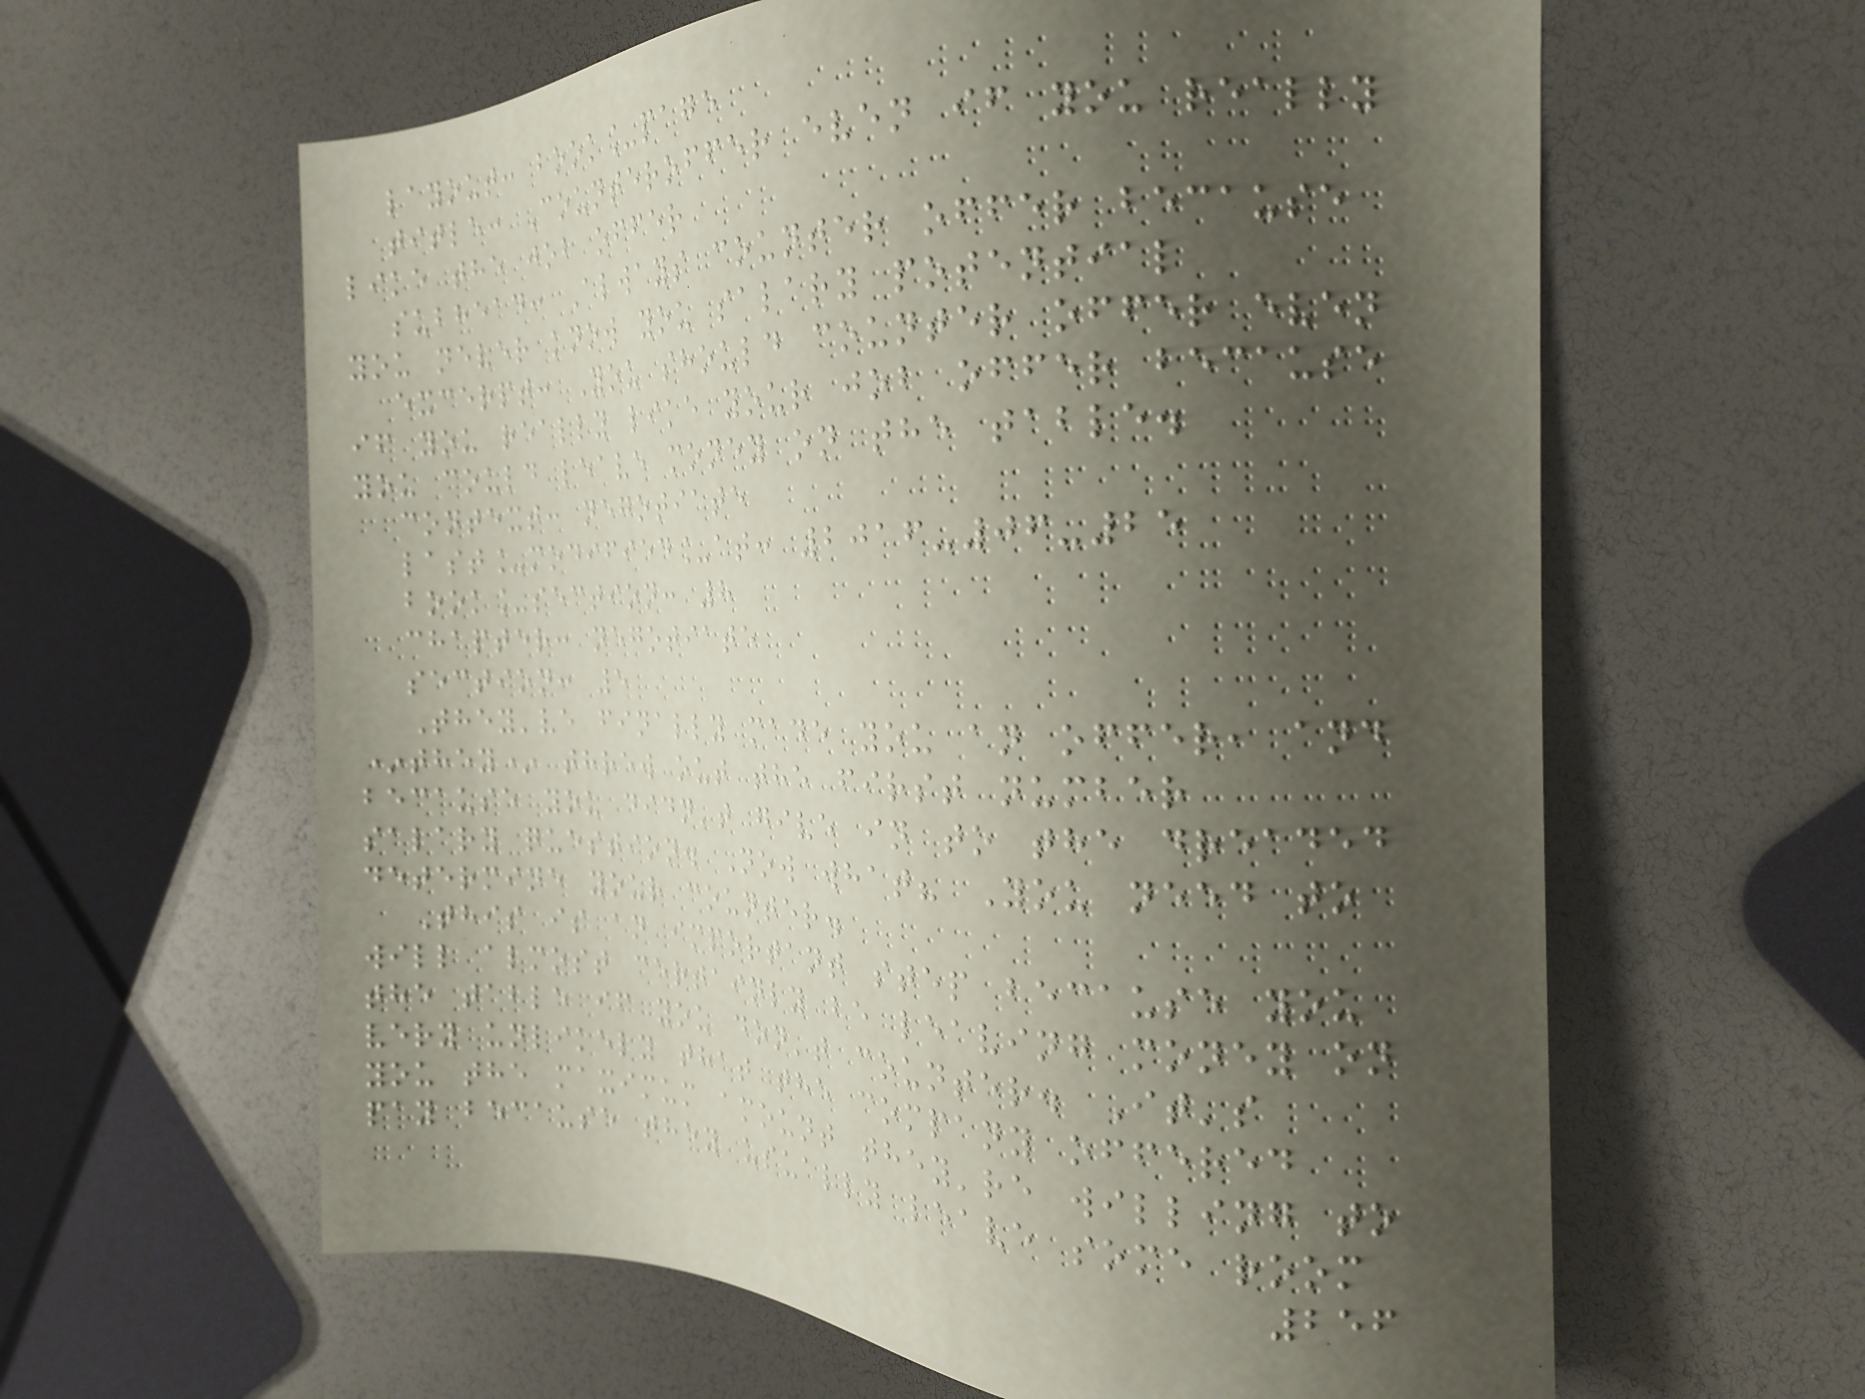layout: book_page
title: Counteroffer even if you really
like the job offer
subhead: Always counter offer because
you never know you salary potential
excerpt: You should counter offer even
if you really like your job offer because
you could leave money on the table.
context: negotiate
last_modified_at: 2016-06-25
book_section: 8
chapter: negotiate
section: 5
They've finally made you an offer, and
*they* threw out the first number
because you didn't give in to the dreaded
salary question. Now what? You need to
determine your counter.
This is an important step because you
will almost certainly be leaving money on
the table if you don't counter. It's
very unlikely that the company offered
you the maximum amount they're willing to
pay because they usually leave some room
256
